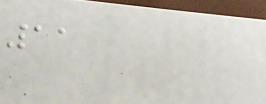11
